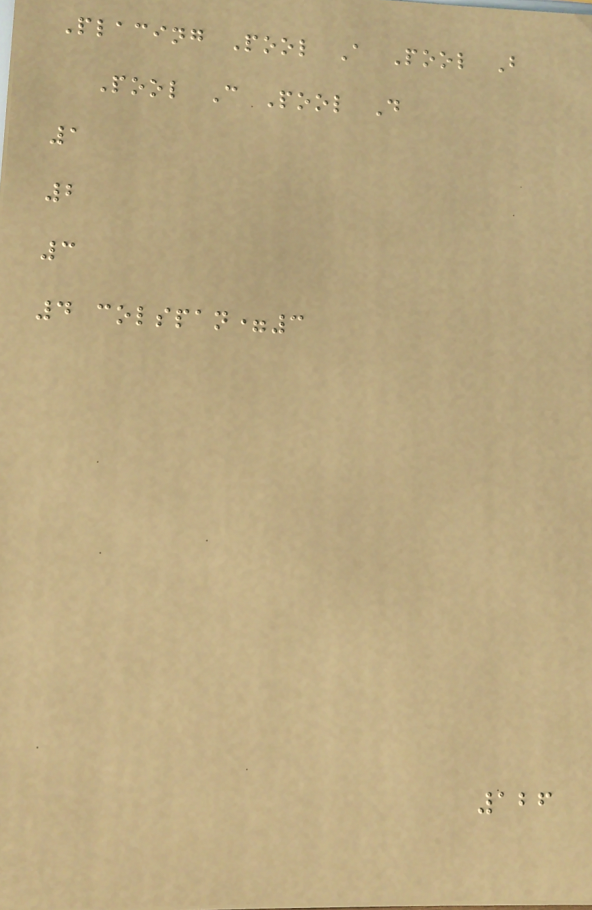Placing Pool A Pool B
Pool C Pool D
1
2
3
4 colspan=3
126
